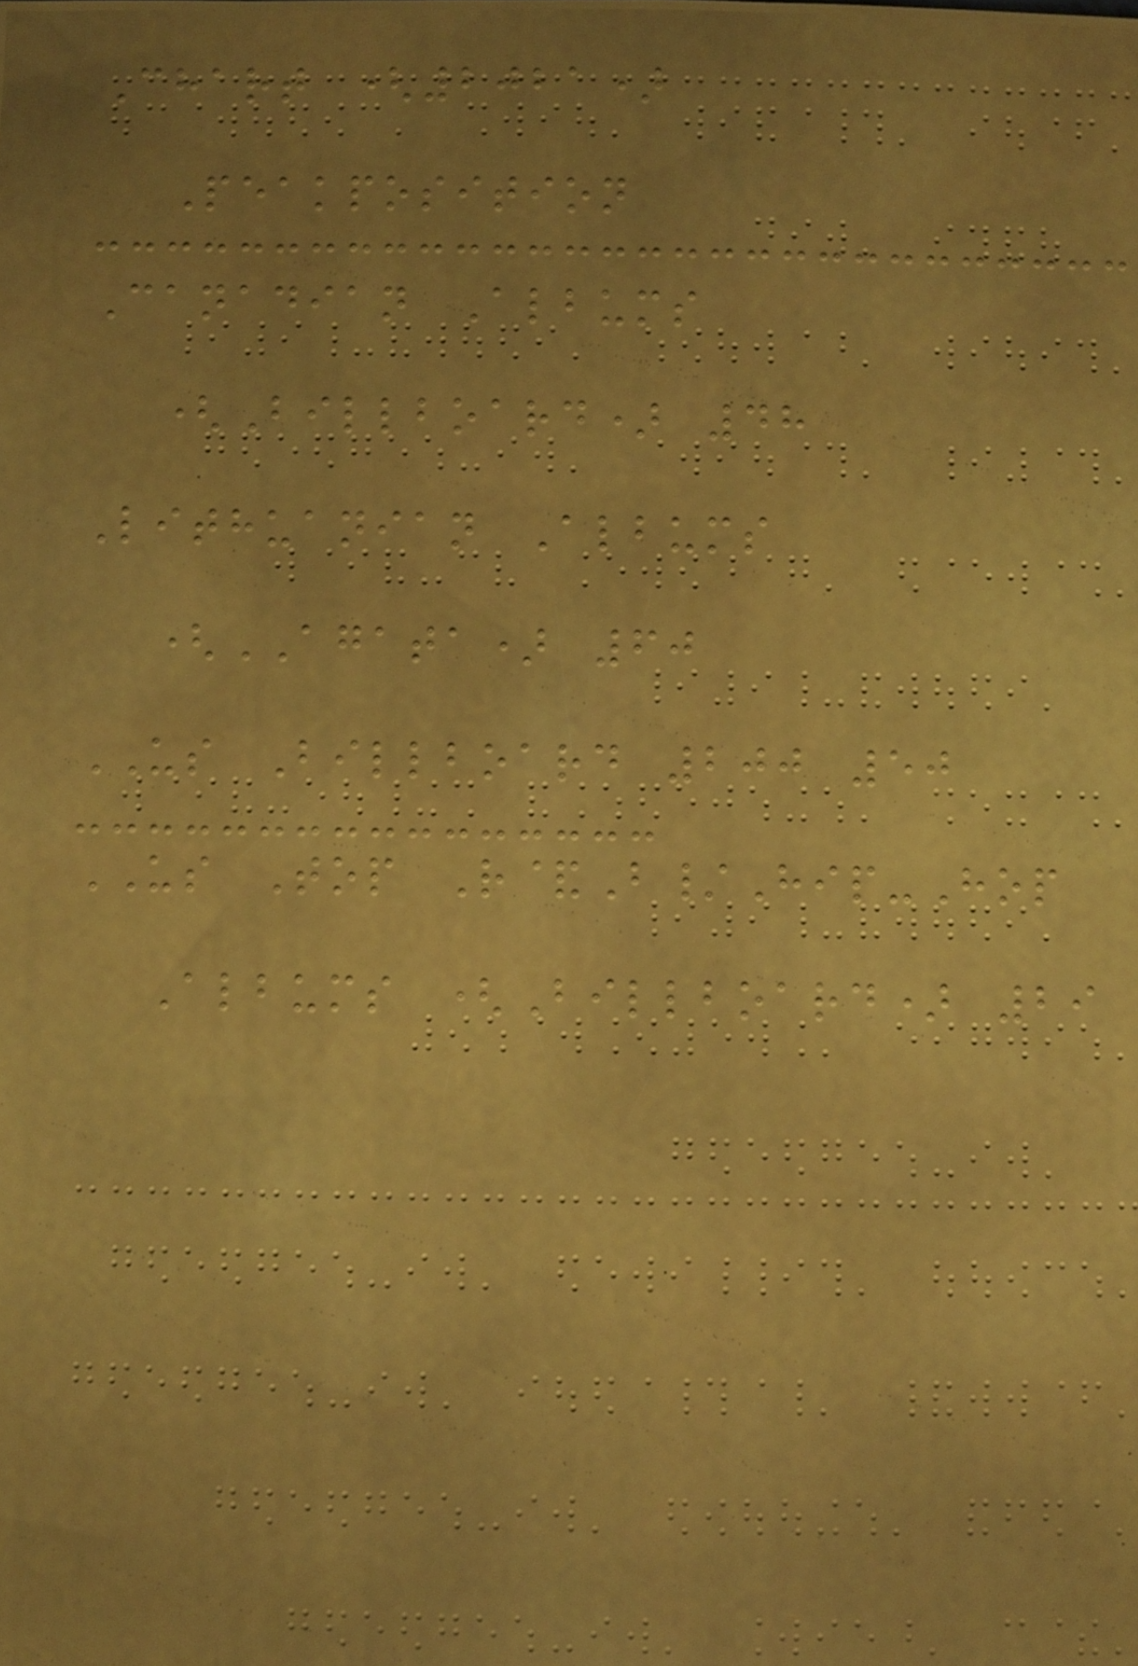Chart (2021)
Peakposition
Canadian Albums
(Billboard) 48
Lithuanian Albums
(AGATA) 60
US Billboard 200 50
US Top R&B/Hip-Hop
Albums (Billboard) 29
